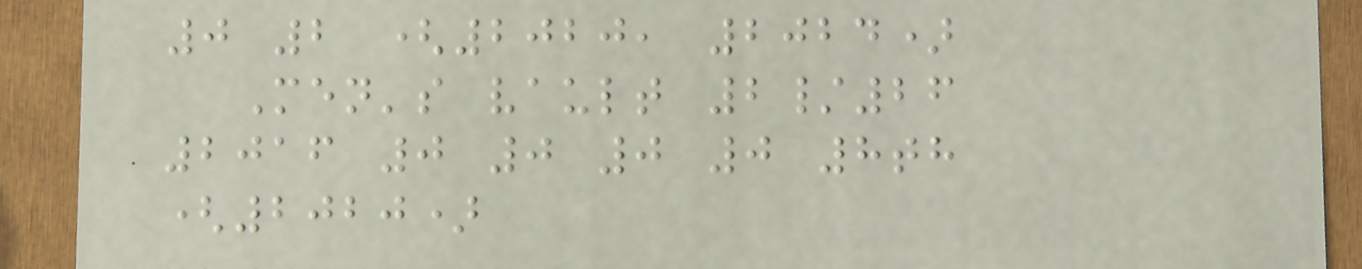0 2 (2020, 2024)
Men's vault 2/26
2016 0 0 0 0 8th
(2020)
